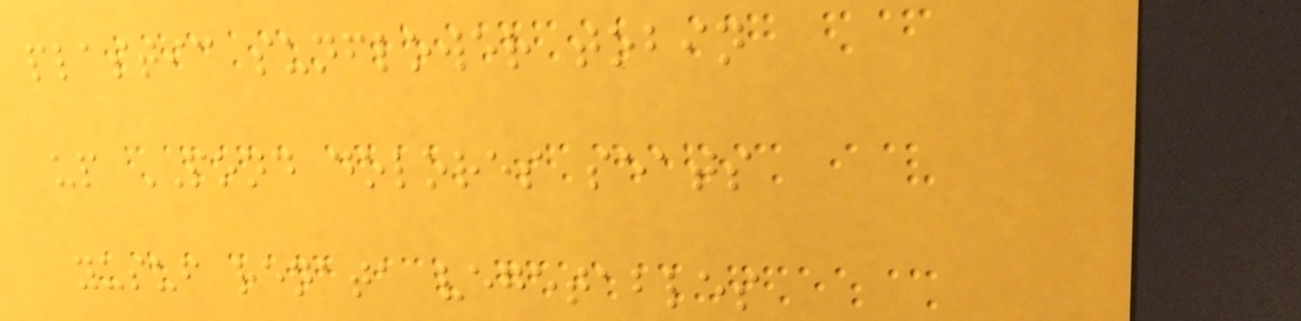plastic sunflower tobin
up POND dolores seats
yusuf renata vegetables
